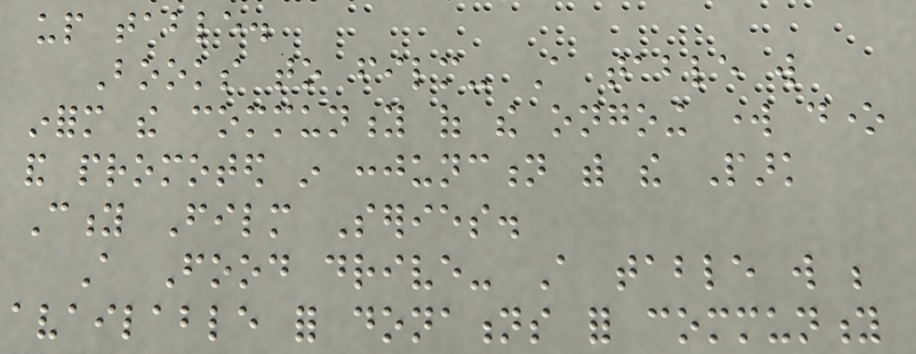up table.
Books to film- A table will
inform the community of the ongoing work done
and promoted in conjunction with the Park
City Film Series.
A Food drive- A table will be
available for donations for community
